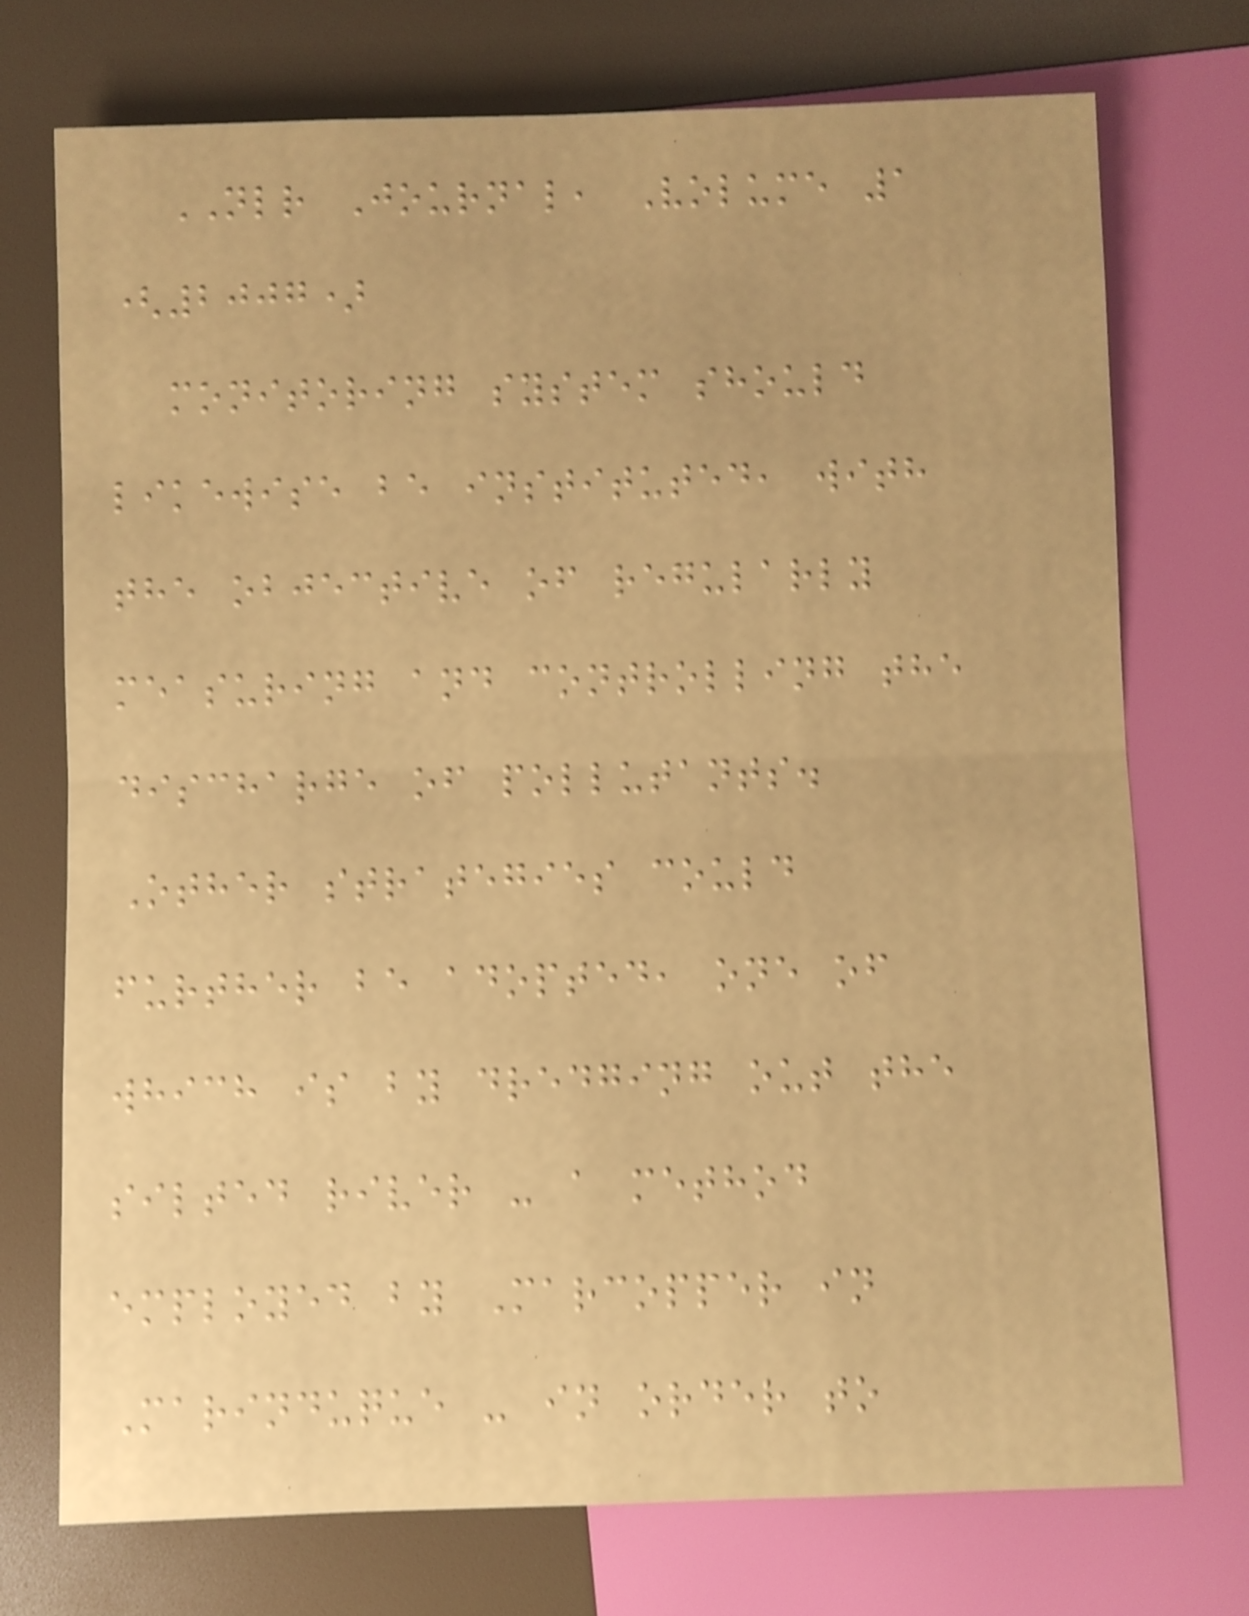NLR Journal, Volume 1
(2007)
monitoring system should
likewise be instituted, with
the objective of regularly
measuring and controlling the
discharge of pollutants.
Other strategies could
further be adopted, one of
which is by dredging out the
silted river - a method
employed by Marcopper in
Marinduque - in order to
